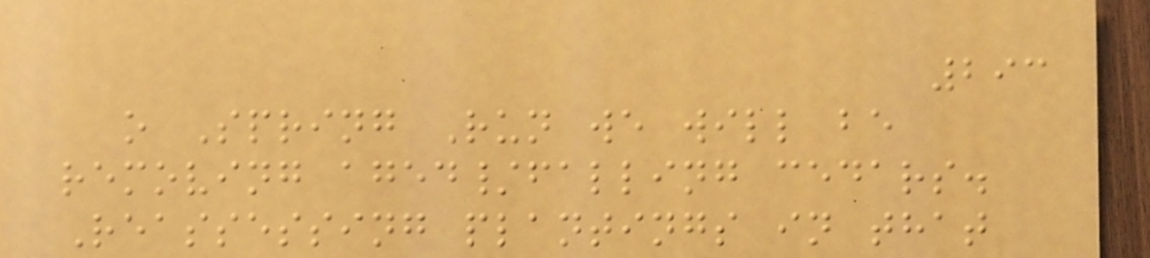293
o Spring Run we will be
removing aged/falling cedars.
Reassessing plantings in that
